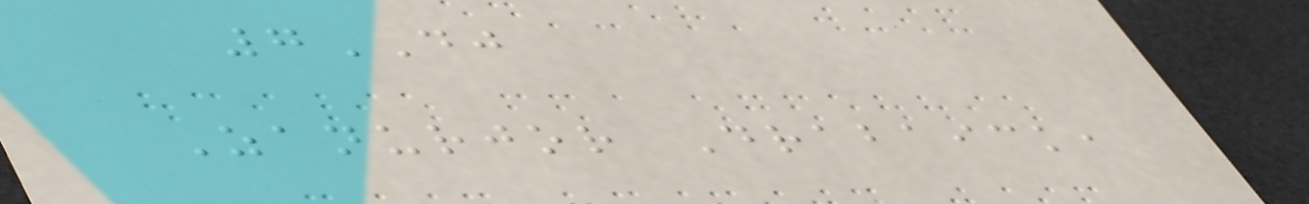7DJ
Zanurjor Drabaick,
